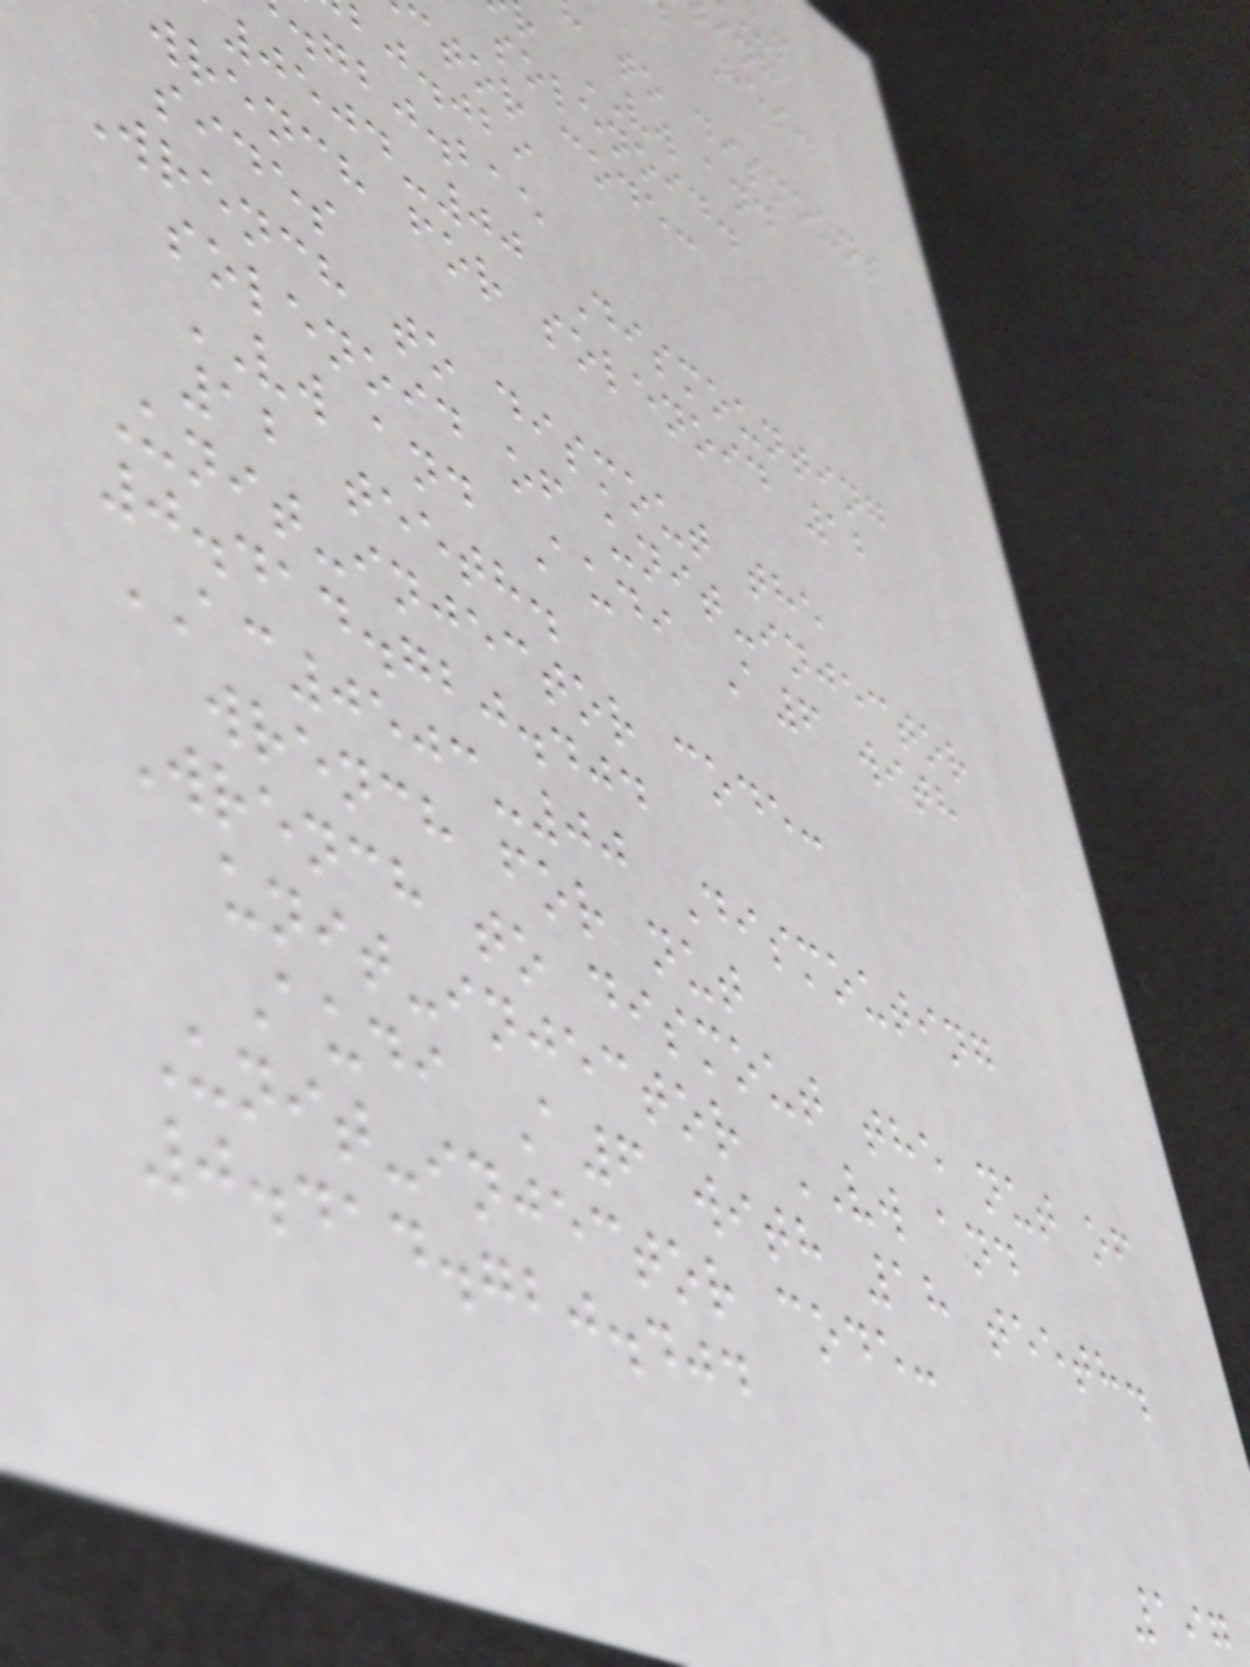to dismount
VW and
solenoid.
ctor code:
bj.jbi
.gbj.bae
0504-00 Dismounting
wrench for solenoid 12
sides
Wrench to dismout the
solenoid of unit-injector
VW and Audi A6 with
12 teeth.
Unit-injector code:
0.414.720.404
AC0503-00 Dismouting
wrench for nut
Wrench to dismout the nut of
unit-injector VW and
Audi A6 with 18 teeth.
Unit-injector code:
0.414.720.404
